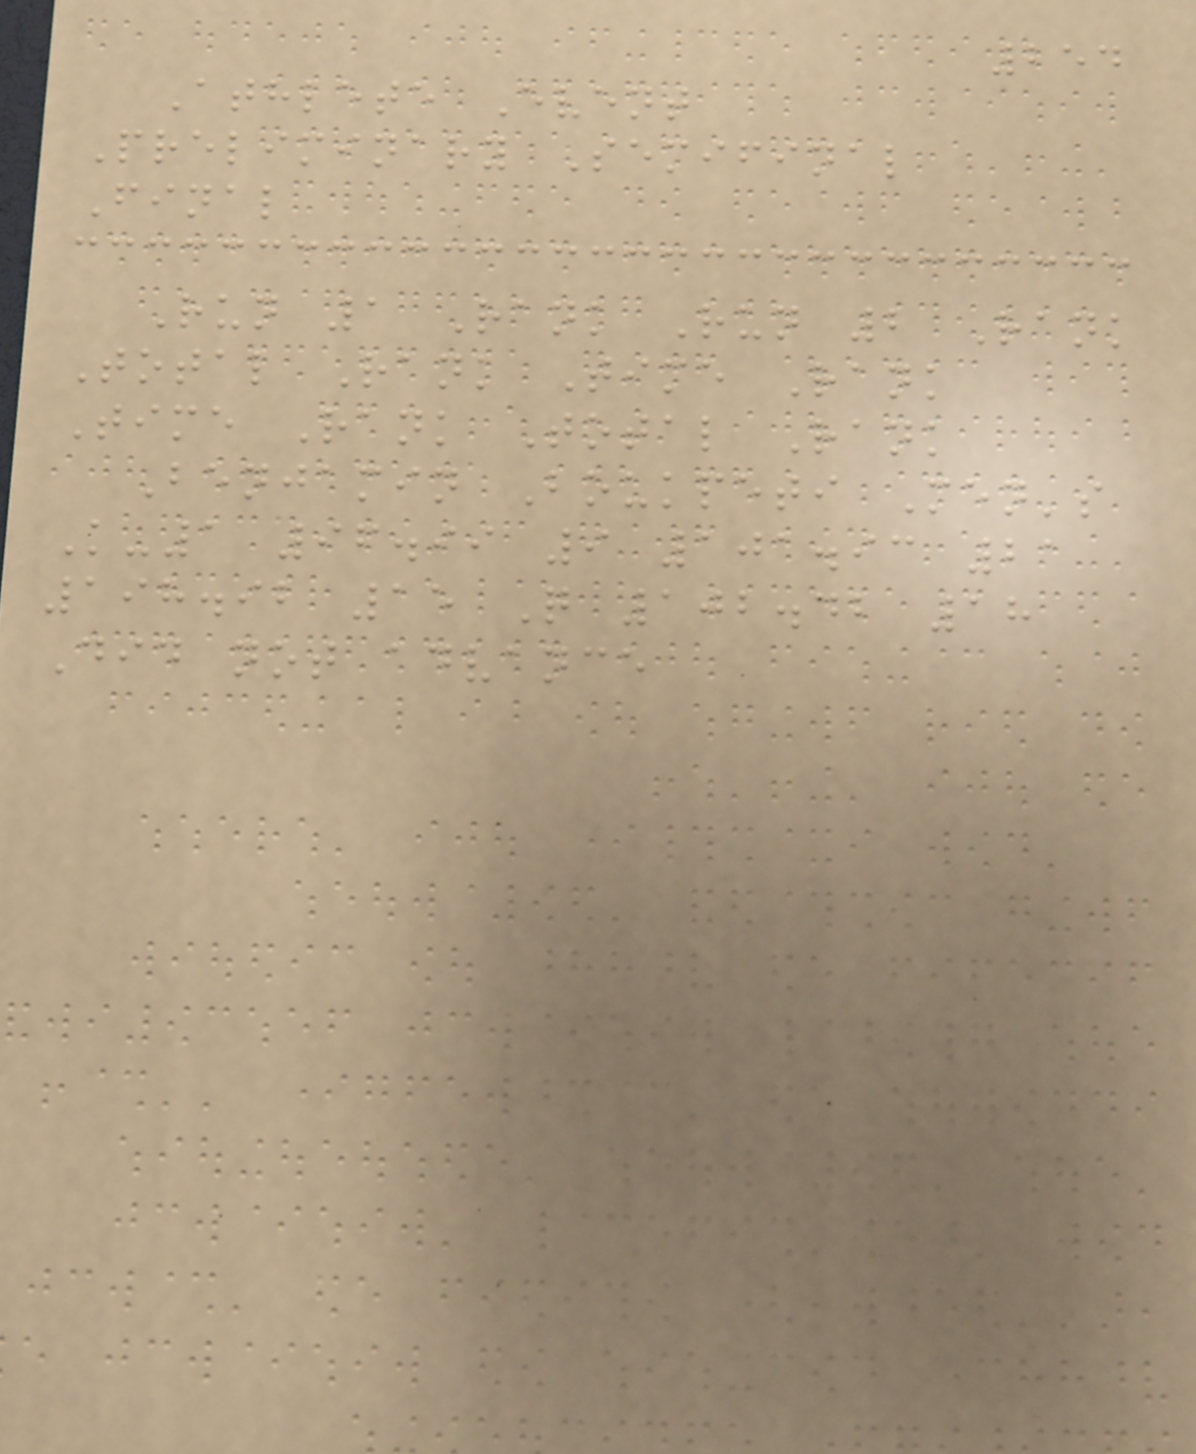254
Athlete Event
Preliminary Semifinal
Final
Run 1 Rank Run 2 Rank
Total Rank Time Rank
Time Rank Total Rank
Benjamin Boukpeti Men's
K-1 96.99 9 101.93 21
198.92 15 Q 102.42 18
Did not advance
